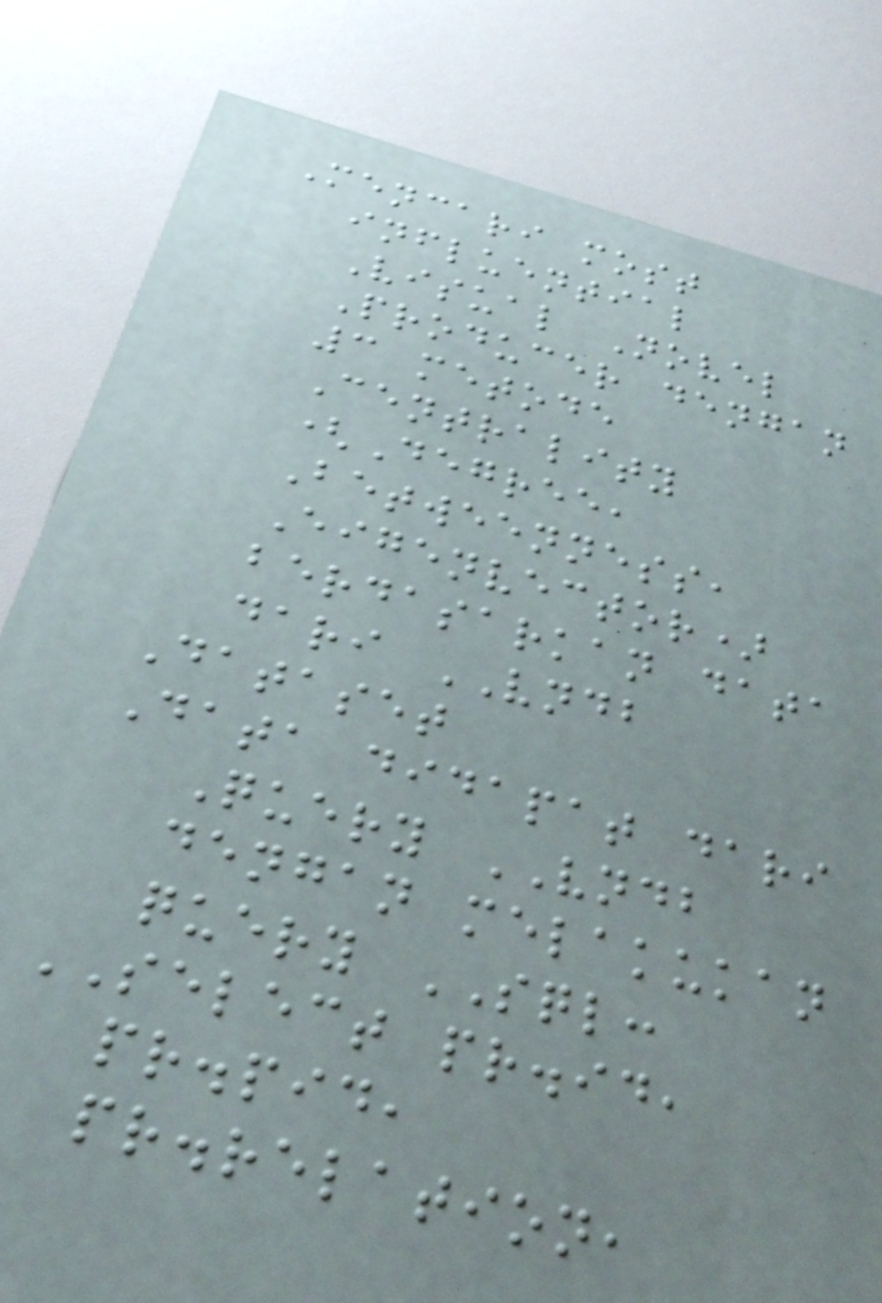Mencari most
influential
Visual Novel
Producer dengan
3 metode
Centrality
(Degree,
Betweenness,
Eigenvector)
berdasarkan data
dari VNDB
Dataset
Data didapat dari
Query VNDB
dengan melakukan
query SQL:
SELECT pr.id,
pr.pid,
pr.relation,
